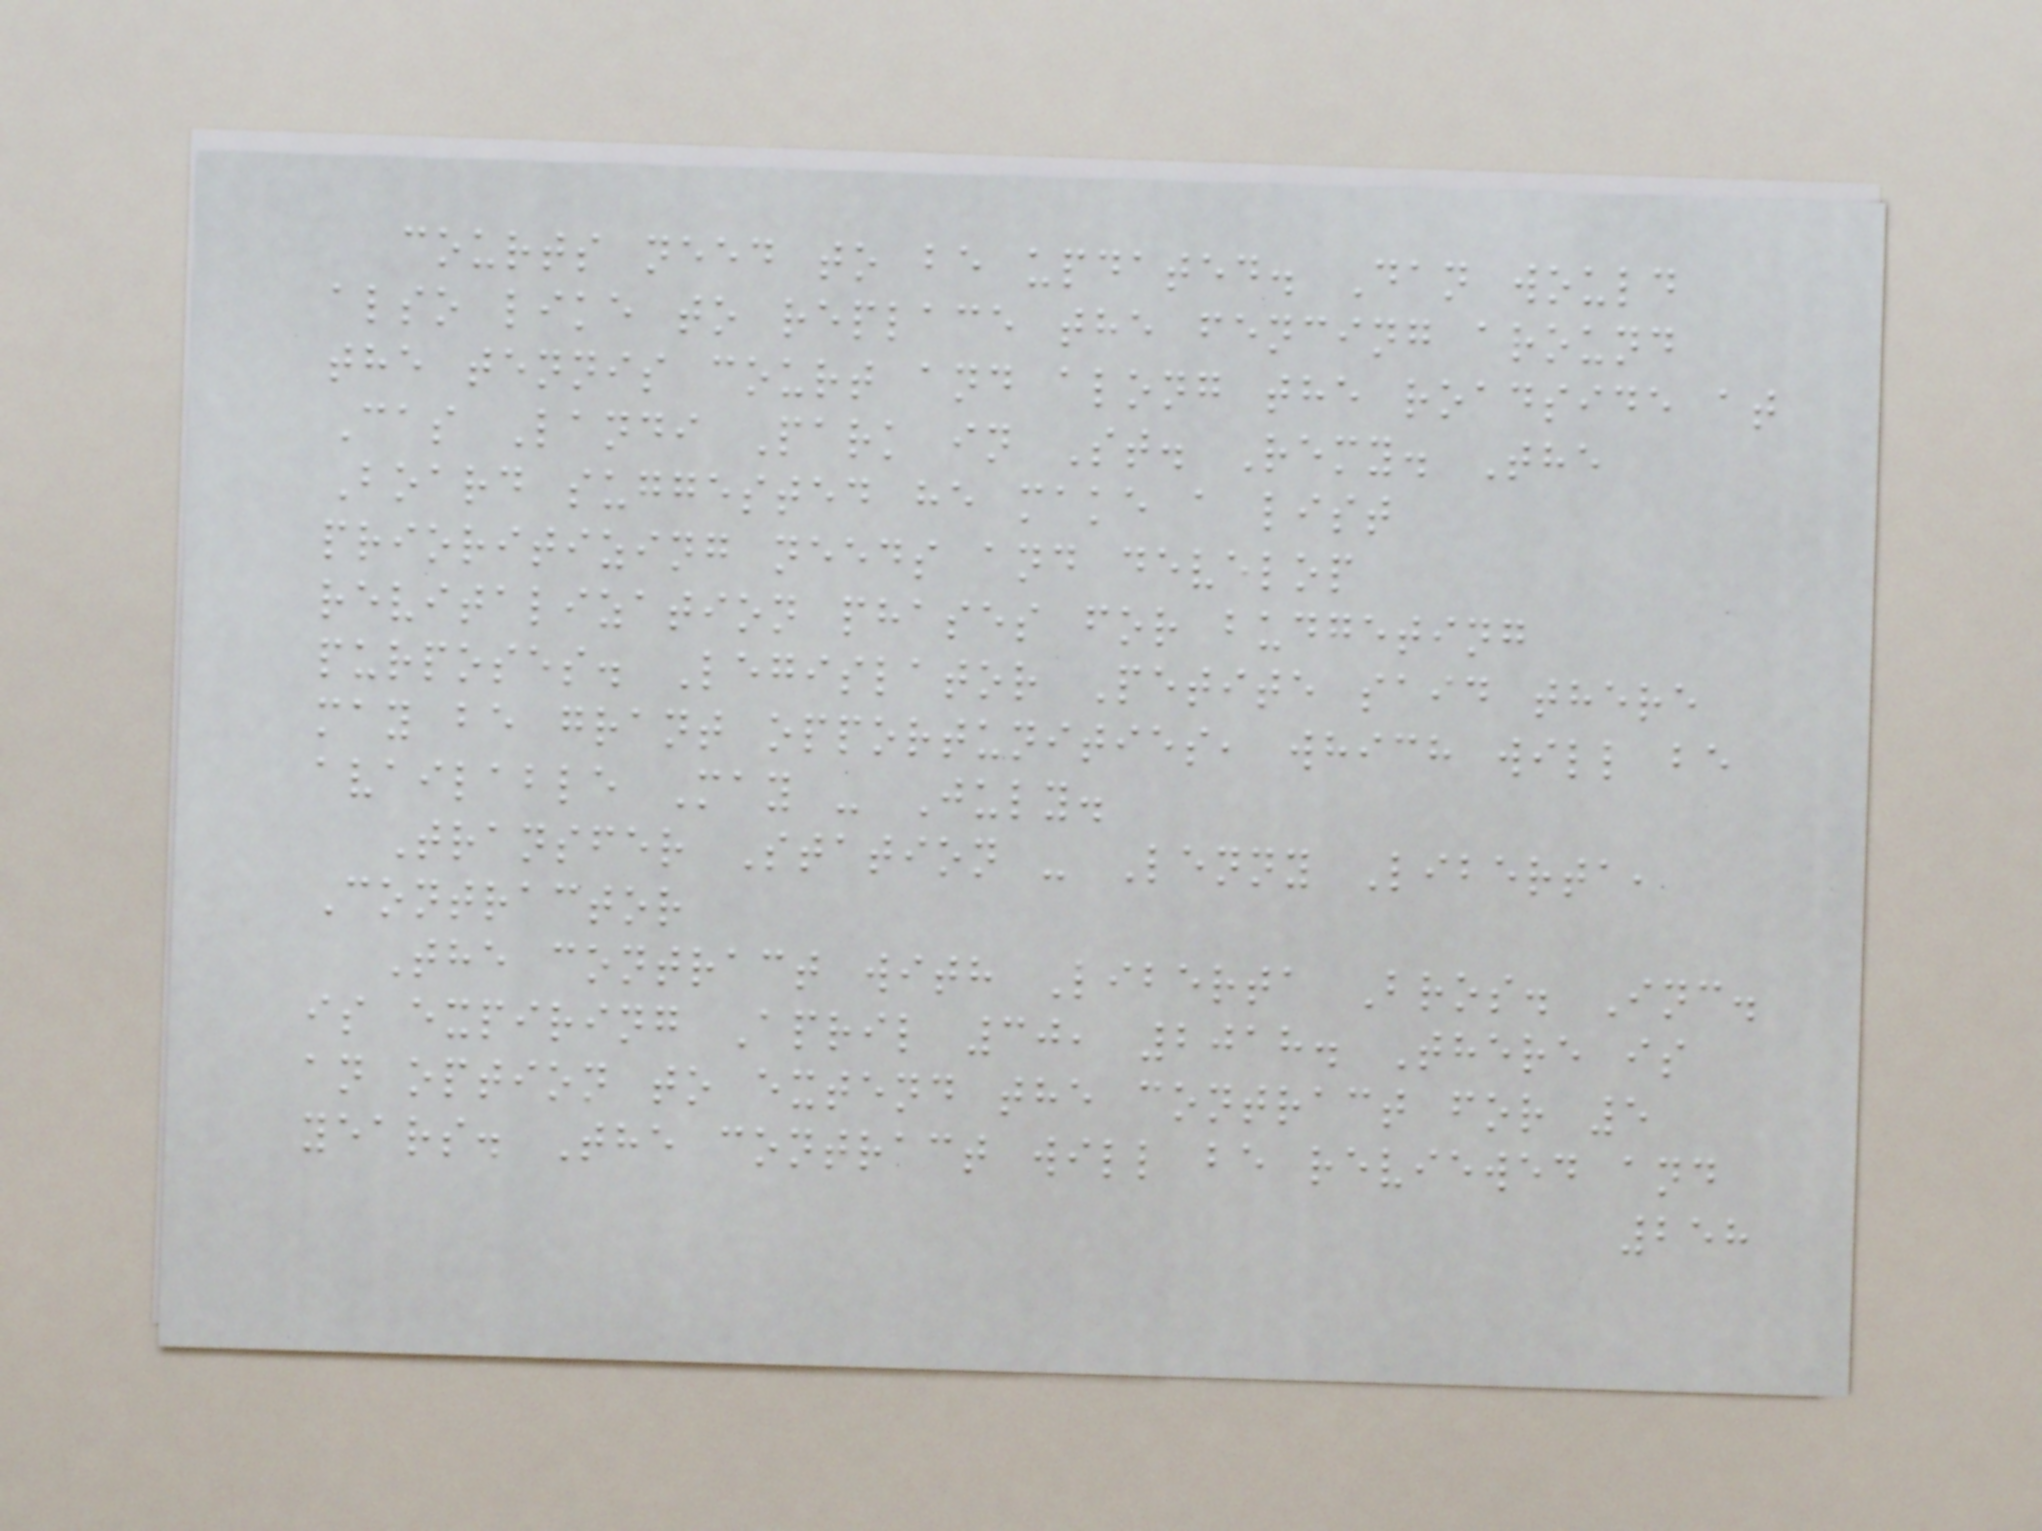courts need to be updated. Dan would
also like to replace the fencing around
the tennis court and along the roadside at
Cas Landi Park in St. Remy. The
Board suggested he make a list
prioritizing needs and develop
revitalization phases for budgeting
purposes. Legislator Petite said there
may be grant opportunities, which will be
available May - July.
Transfer Station - Lenny Liberta,
Contractor
The contract with Liberta Bros. Inc.
is expiring April 30, 2018. There is
an option to extend the contract for 5
years. The contract will be reviewed and
258
